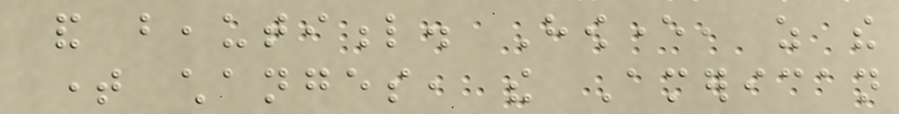and beautiful. However, as the
time changes, the American
